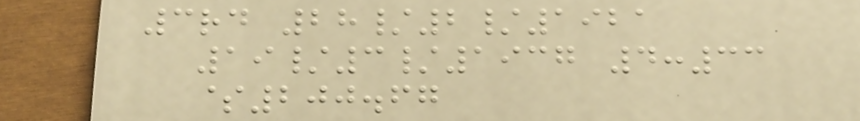3rd 28/2/1921
19/3/1937 4:33
$200.67
